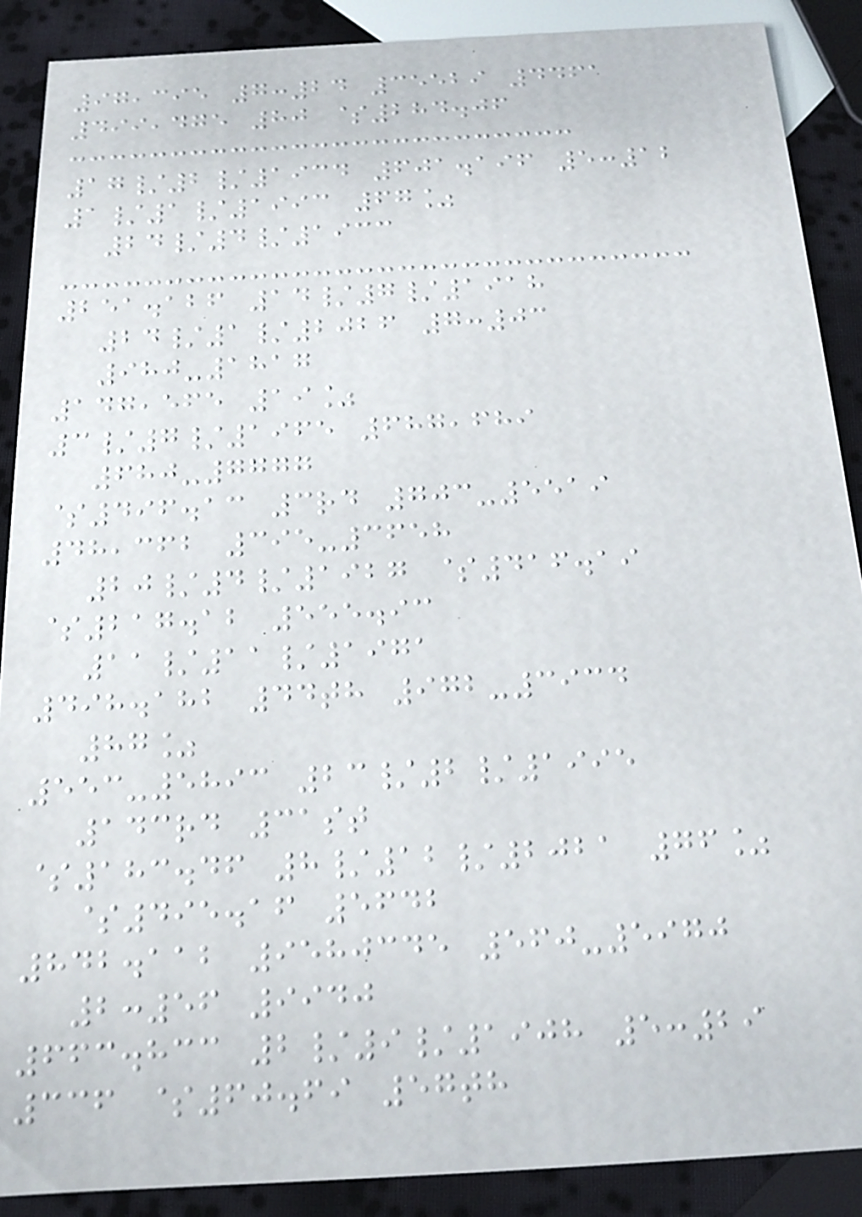97,395 7:24 35529 4461
499,475 80 $284.06
17/2/1934 601.196 5:12
1/1/1993 67%
24/4/1933
251.126 14/7/1918
24/1/2026 7:03
980-1817
147,565 19%
3/7/1965 687,689
680-7777
$496.13 3rd 703-5519
48,362 395-3658
20/4/1927 $416.19
$217.12 555.93
11/11/1971
498.182 44th 972-3934
87%
553-5893 23/2/1995
143rd 31st
$183.46 8/12/2021 76%
$495.16 5642
842.112 9580345 560-5970
2:56 9940
663.833 2/9/1908 5:29
336 $60.69 57th
